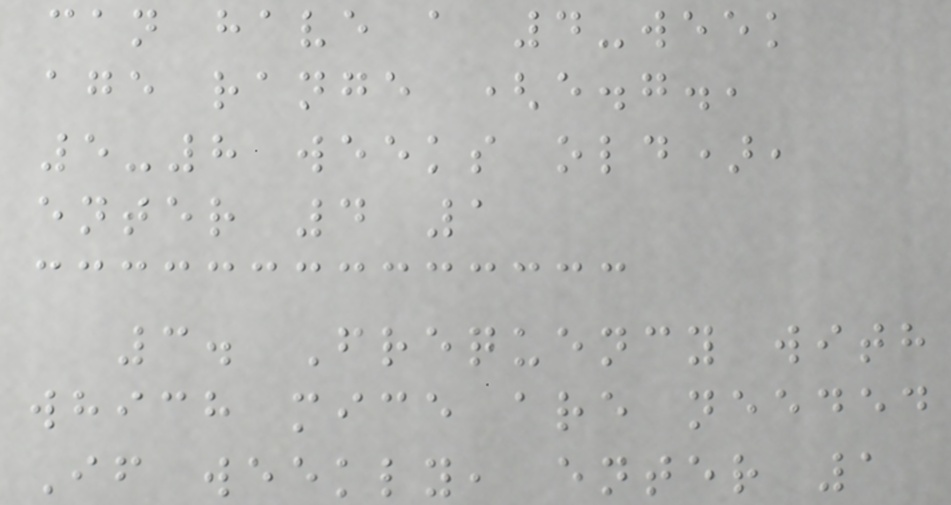can have a 4-week
age range (e.g.,
5-8 weeks old),
enter 4 1
3. Frequency with
which mice are needed
If weekly, enter 1
